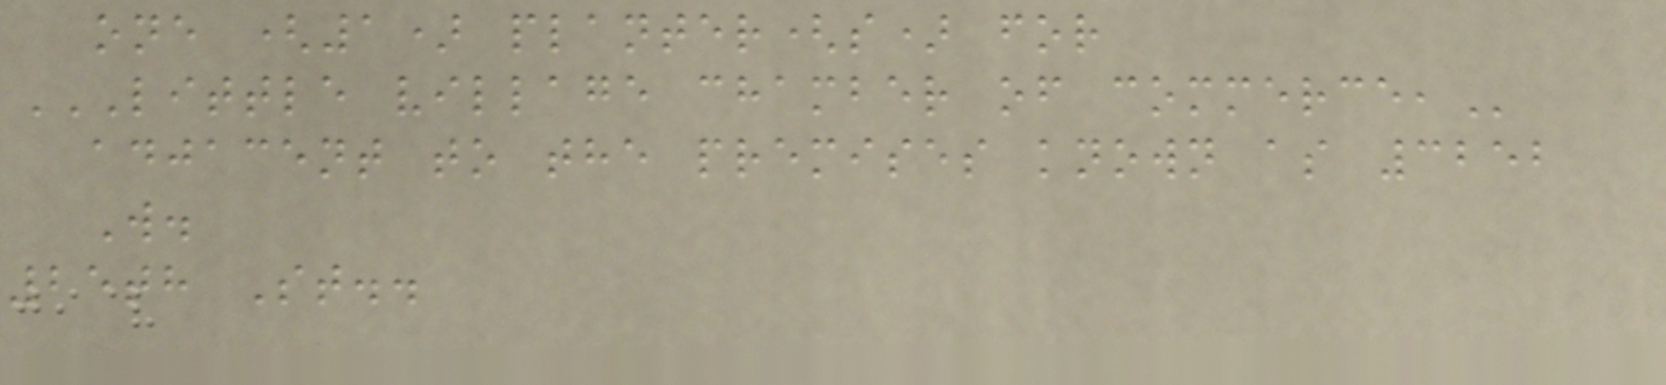one (1) planter(s) for
LITTLE VILLAGE CHAMBER OF COMMERCE,
adjacent to the premises known as 3252
W.
25th St..
